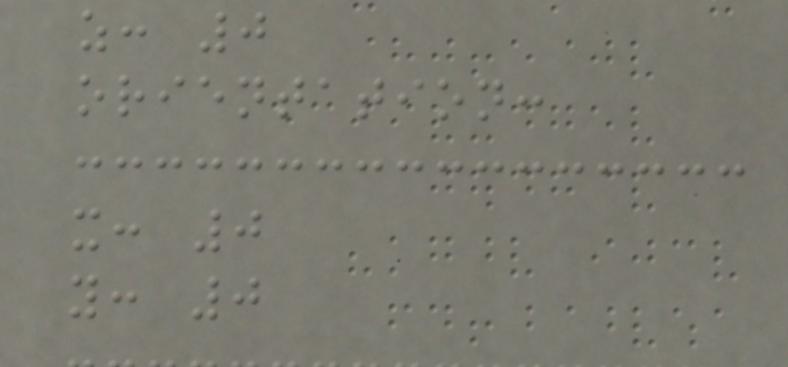z: 0
orientation:
x: 0
y: 0
